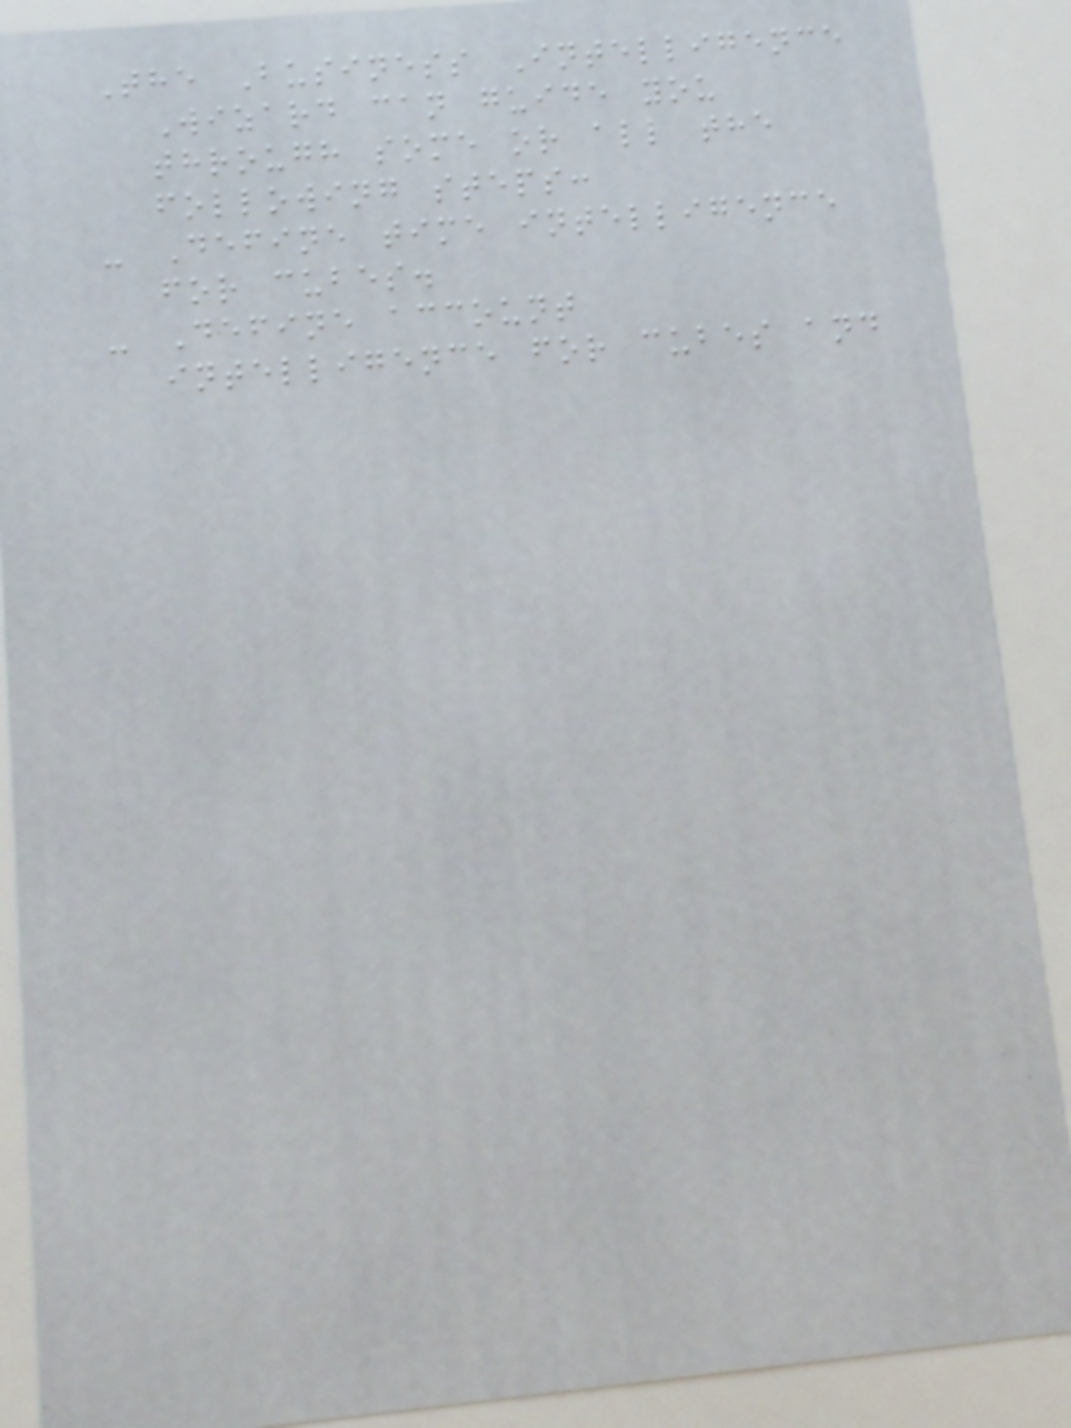The Business Intelligence
Wizard can guide you
through some or all the
following steps:
- Define time intelligence
for cubes.
- Define account
intelligence for cubes and
